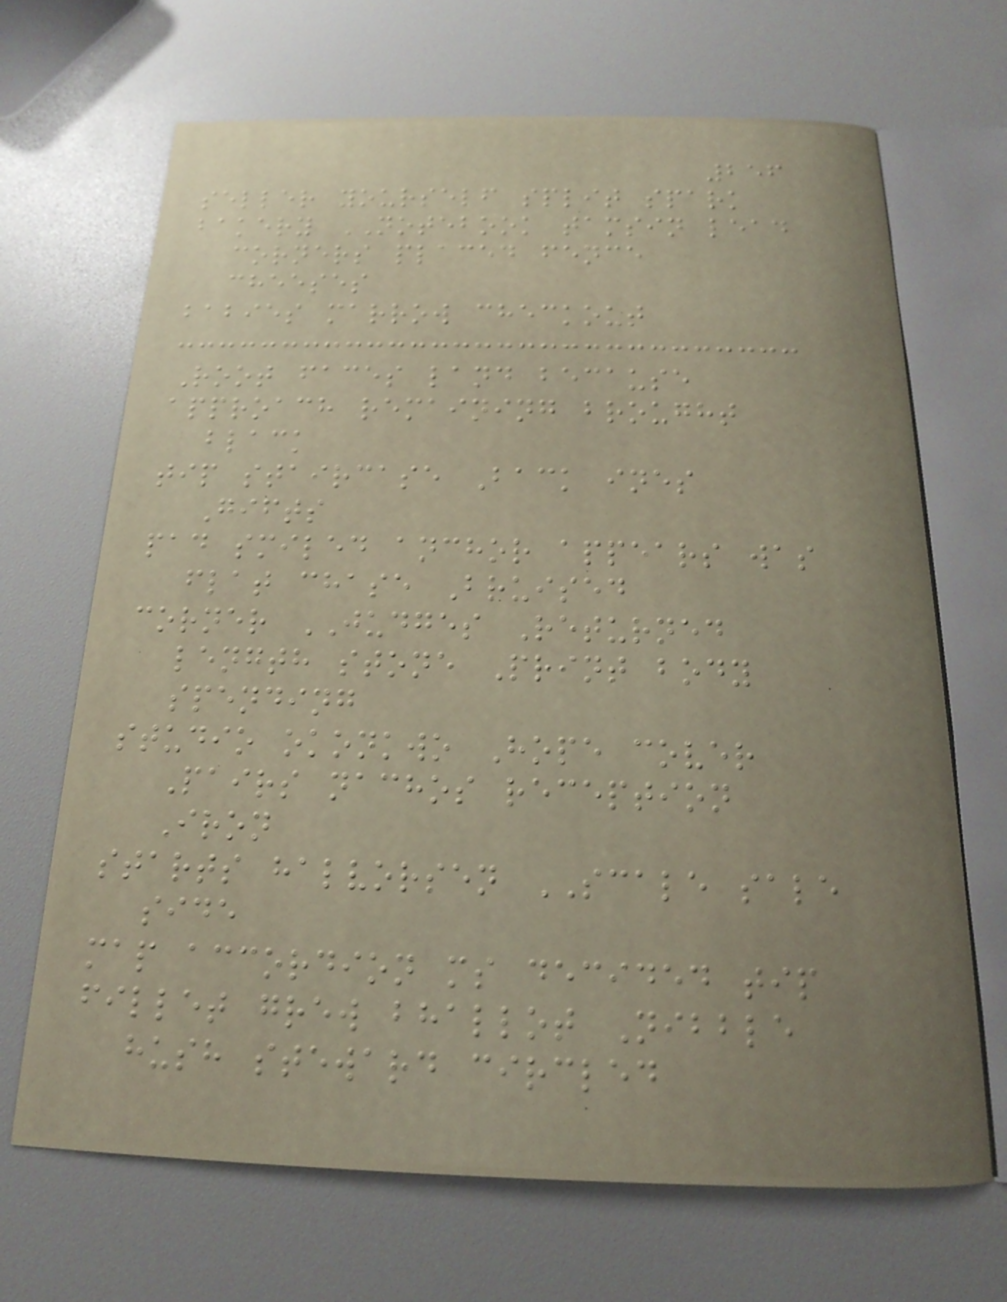256
seller yourself split spark
bakery NOTEBOOK tamsin lead
corners placed fence
cheeses
babies marrow checkout
Root faces land because
approach remaining brought
black
tip staircase Back ines
Gifts
pad smiled anchor appears was
flat chase Bruised
corner JUDGES Returned
length stone Print body
spending
studio okonkwo Hope cover
Pairs nachos reception
Iron
starts halvorsen SCALE sale
side
map accordion ms decided tip
fillet grew bhallot Nibble
hush steward circled
